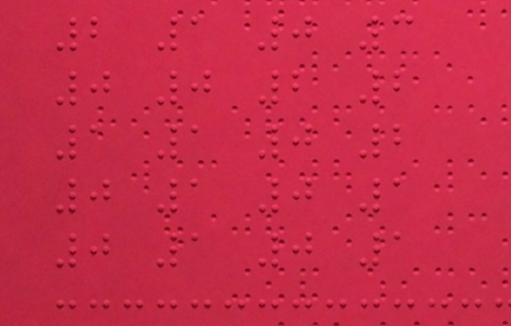2 1 0 3
0 0 2 2
1 1 0 2
0 1 0 1
0 1 0 1
